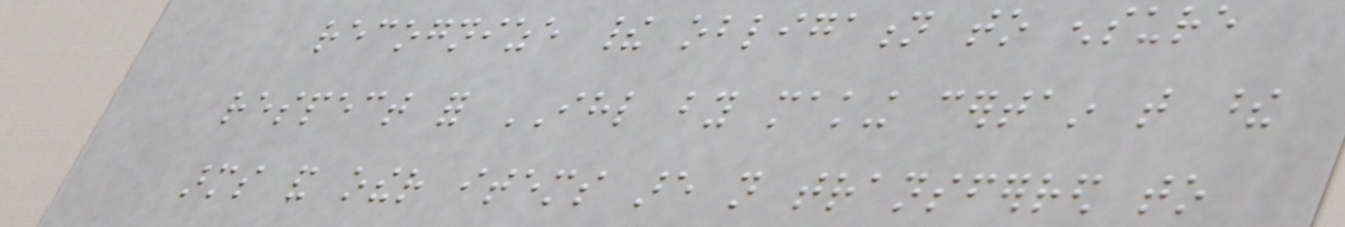recognize their obligation to ensure
respect for IHL by making certain that these
arms and other items are not transferred to
